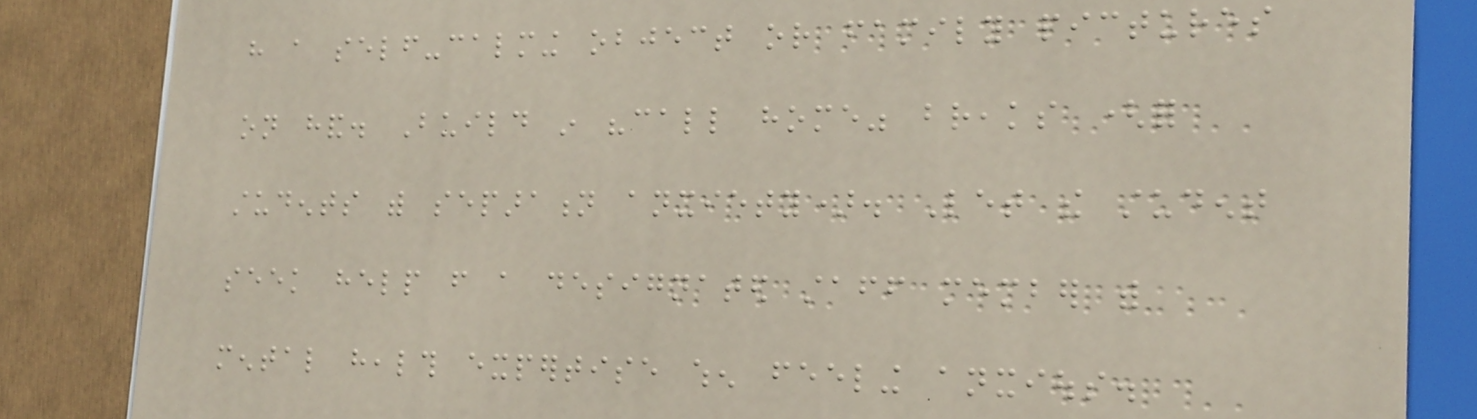have a self-calming object or family pictures
on hand. Build in "call home" breaks (for
students with separation anxiety). Let the student
seek help from a designated staff member with
mental health expertise when feeling anxious.
